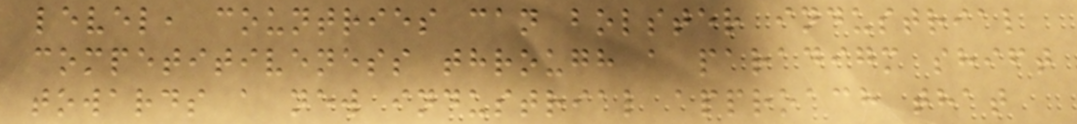level, countries can bolster industrial
competitiveness through a paradigm shift
towards a new industrial approach that
